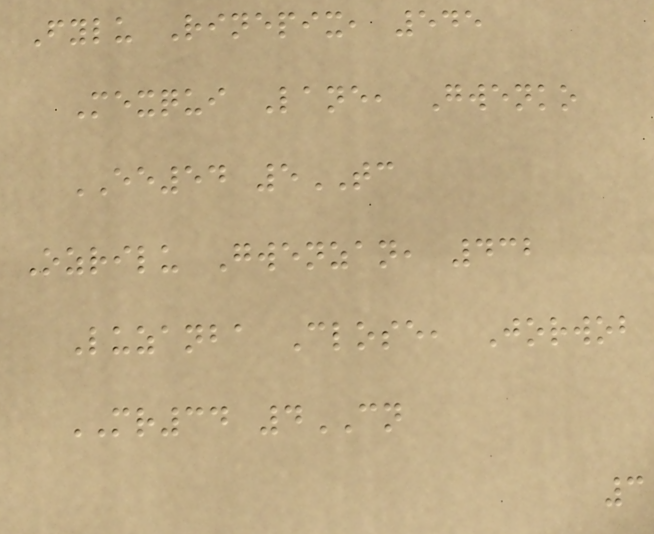Fylu Rinepix, 545
Mexqui Lane, Gwenko
EE54 5TC
Ozrilu Gwenzan, 432
Luzanba Close, Jorwob
MR34 4CN
3
